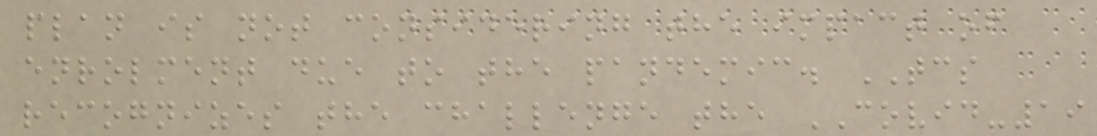plan is not considering the impact of
enrolment due to the pandemic. TCS
recognizes the challenge the COVID-19
